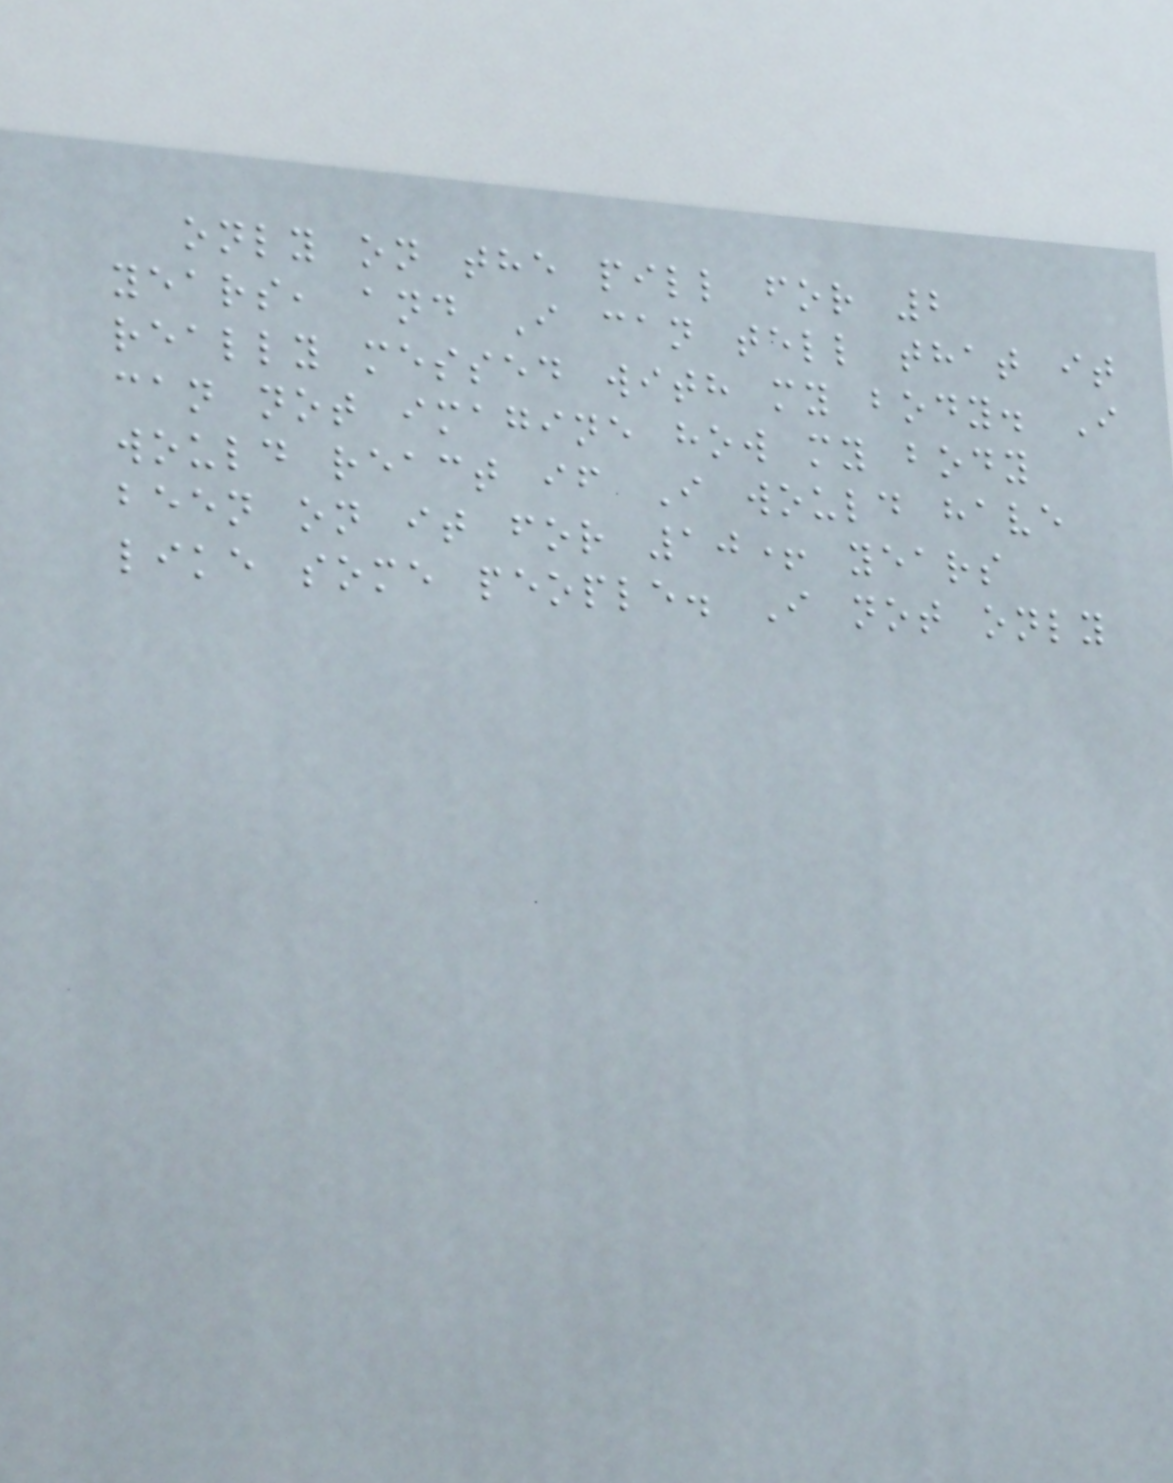only on the pill for 2
years, and I can tell that it
really messed with my body. I
can not imagine how my body
would react if I would have
been on it for 10+ years
like some people. I not only
